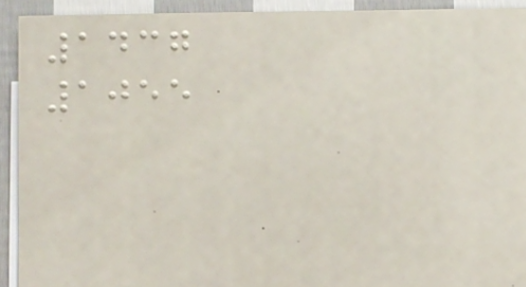1437
1055
